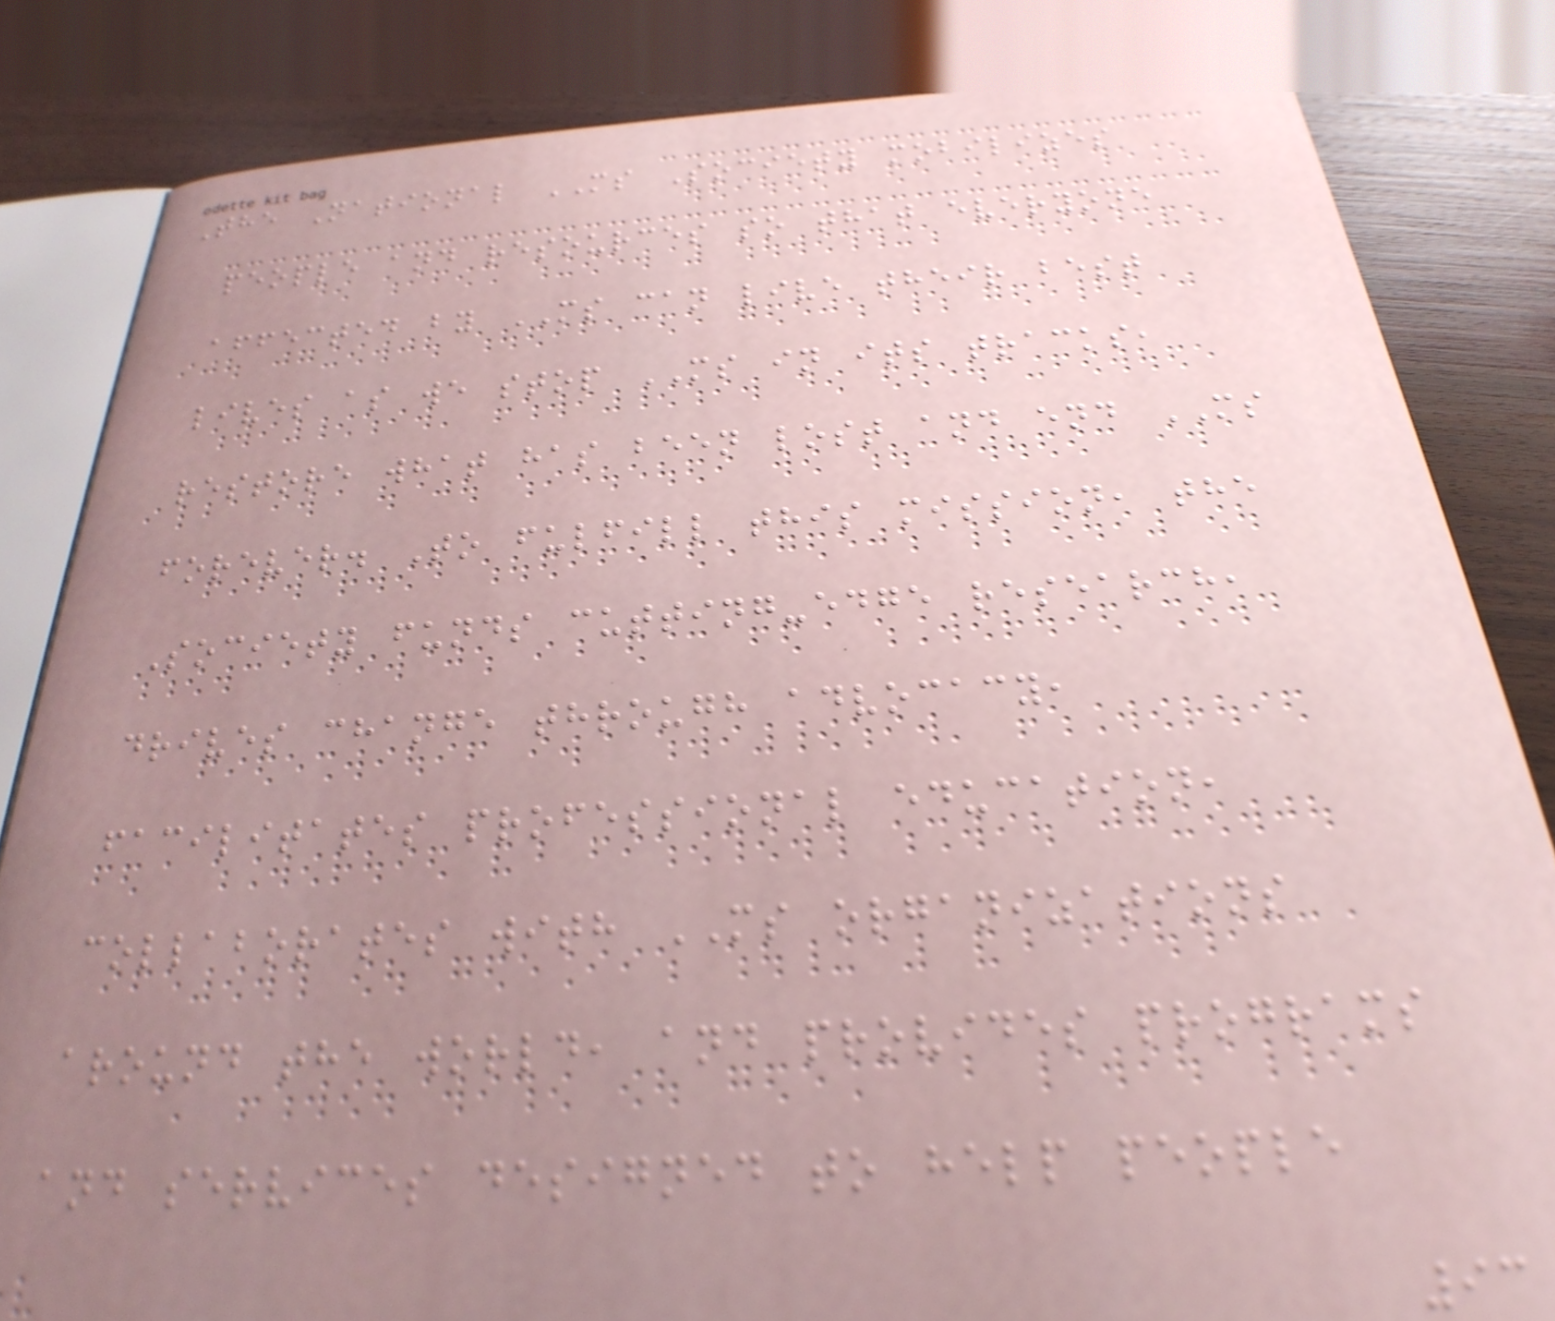The National MS Society mobilizes
people and resources so that everyone
affected by MS can live their best
lives as we stop MS in its tracks,
restore what has been lost and end MS
forever. To fulfill this mission, the
Society funds cutting-edge research,
drives change through advocacy,
facilitates professional education,
collaborates with MS organizations
around the world, and provides programs
and services designed to help people
93
